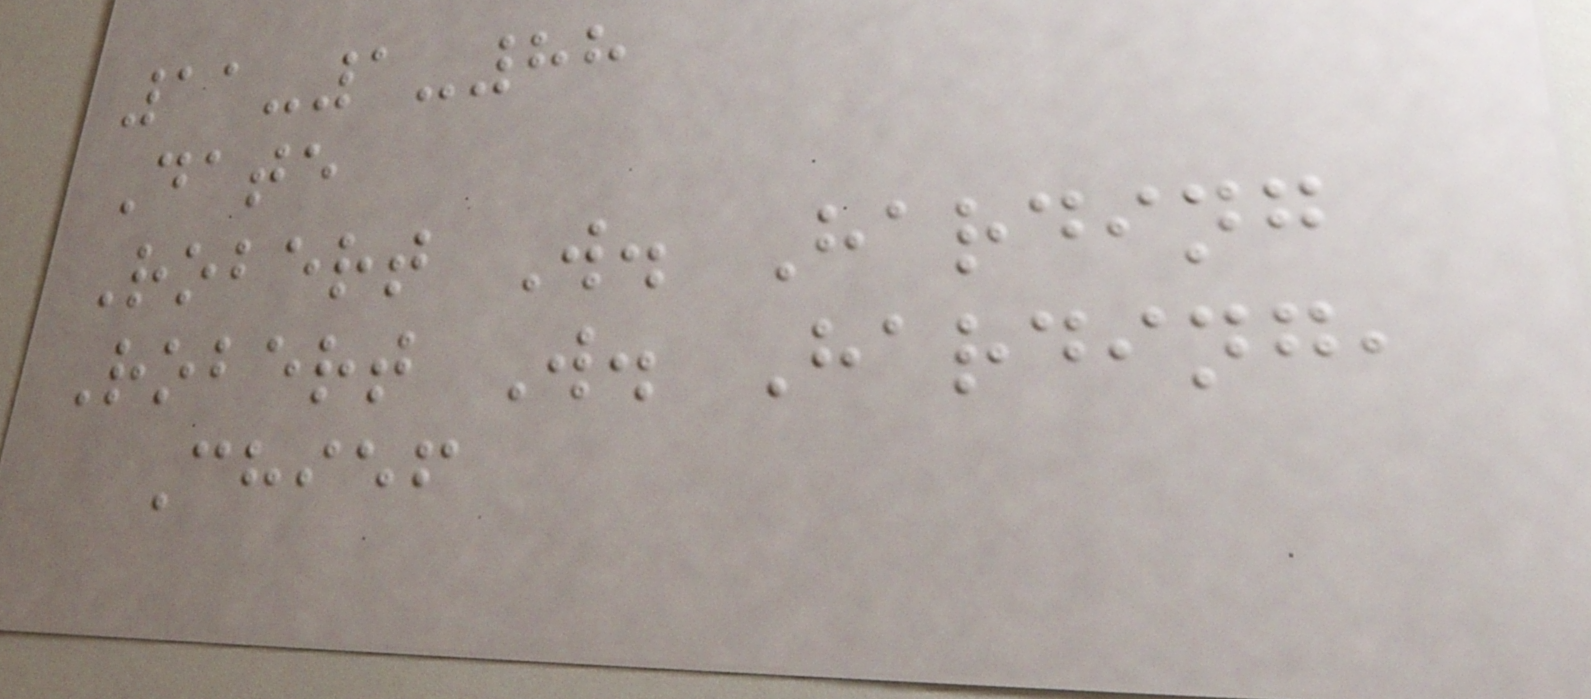11-1-88
Date
Robert W. Harding
Robert W. Harding,
Chief
